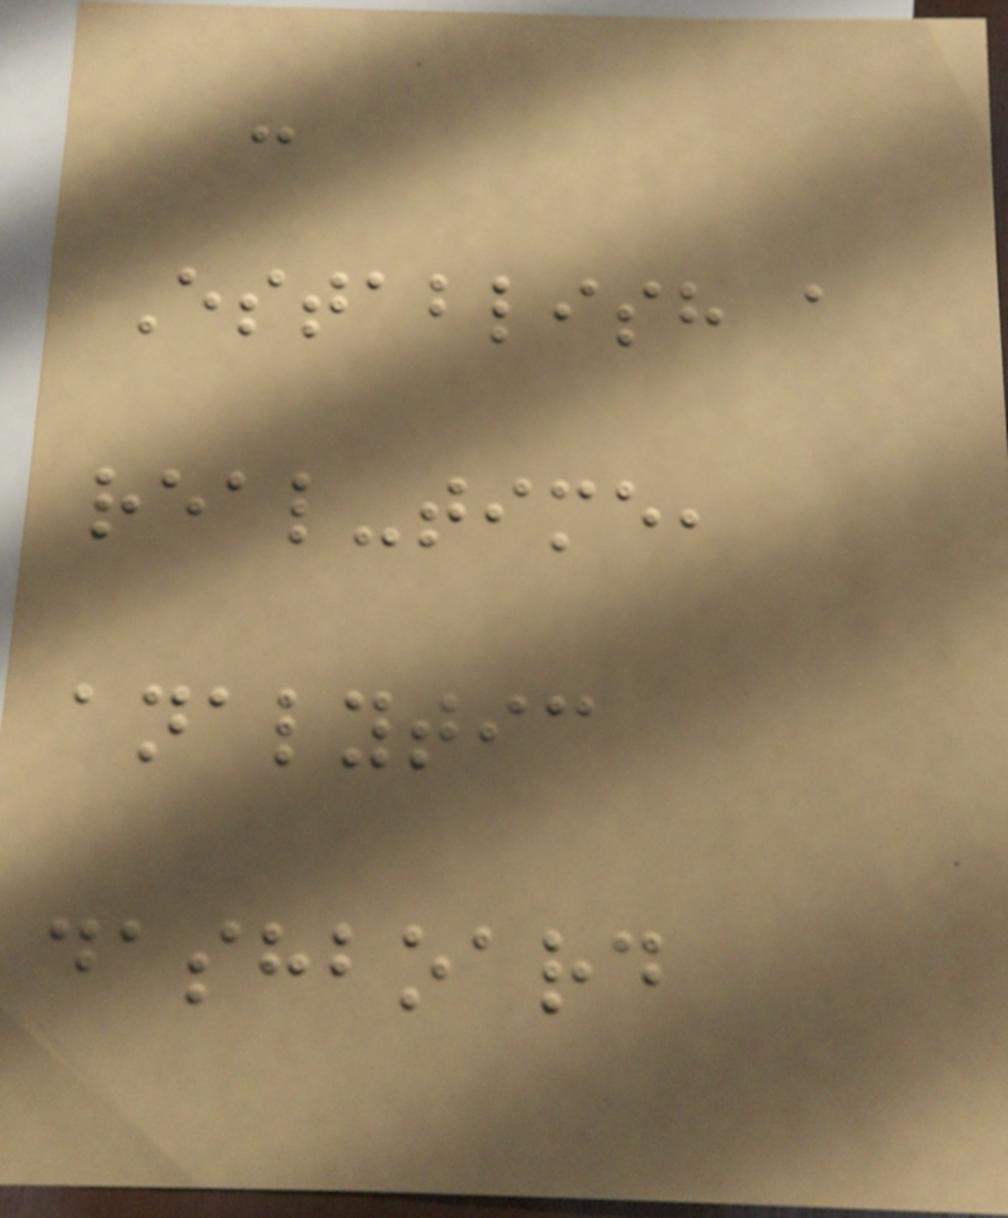-
Establish a
real-time,
analytic
dashboard
